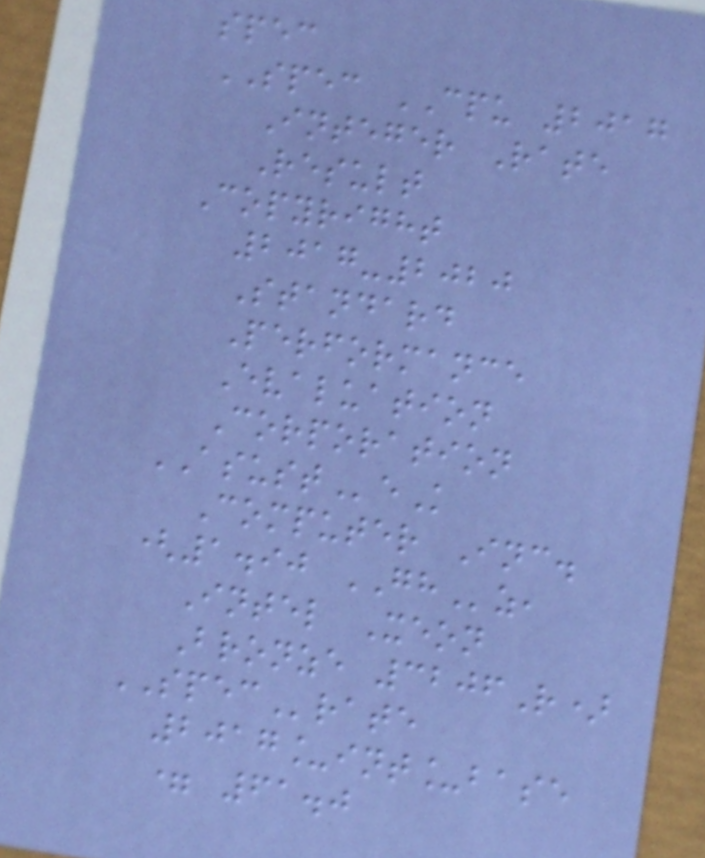spec
SPEC CPU 2017
Integer Rate
Result
Copyright
2017-2020
Standard
Performance
Evaluation
Corporation
ASUSTeK
Computer Inc.
(1.90 GHz,
Intel Xeon
Bronze 3206R)
SPECrate
2017_int_base
= 61.0
